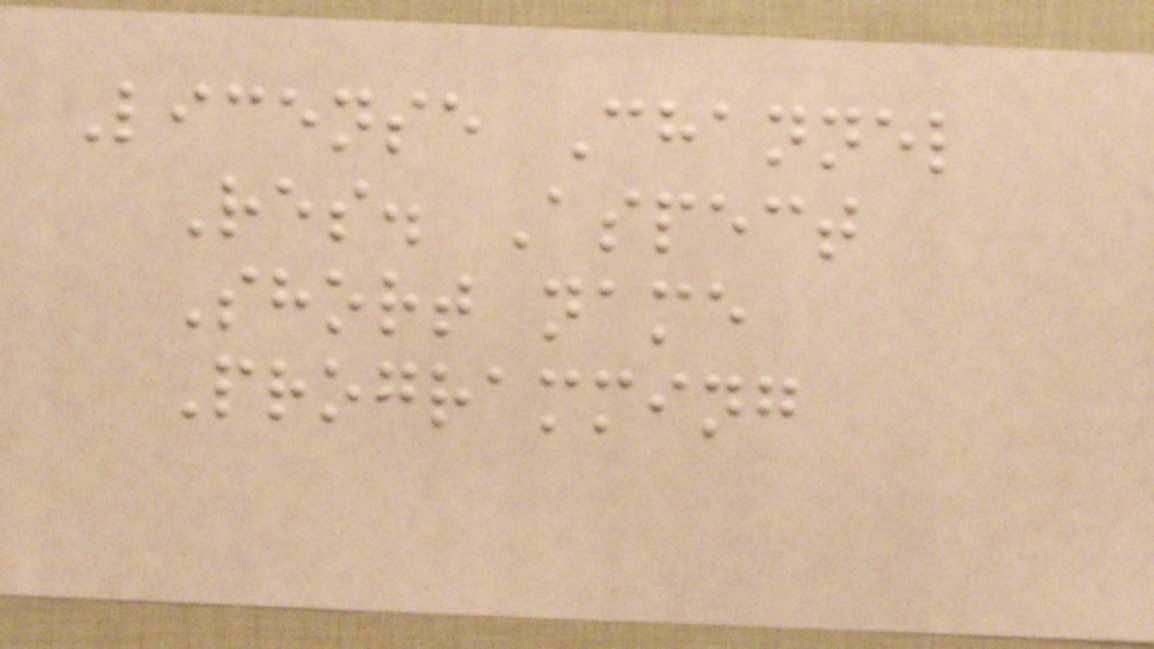License Channel
Res. Aspect
Short name
Programming
